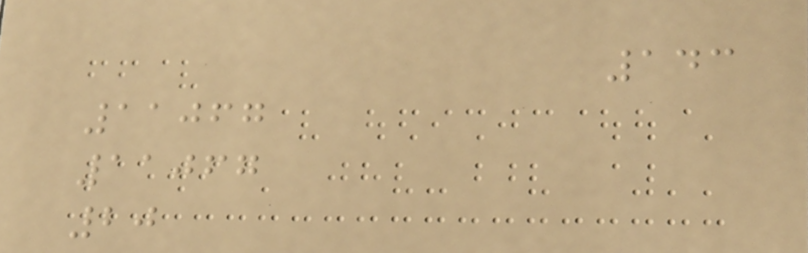143
11067
11067
20
